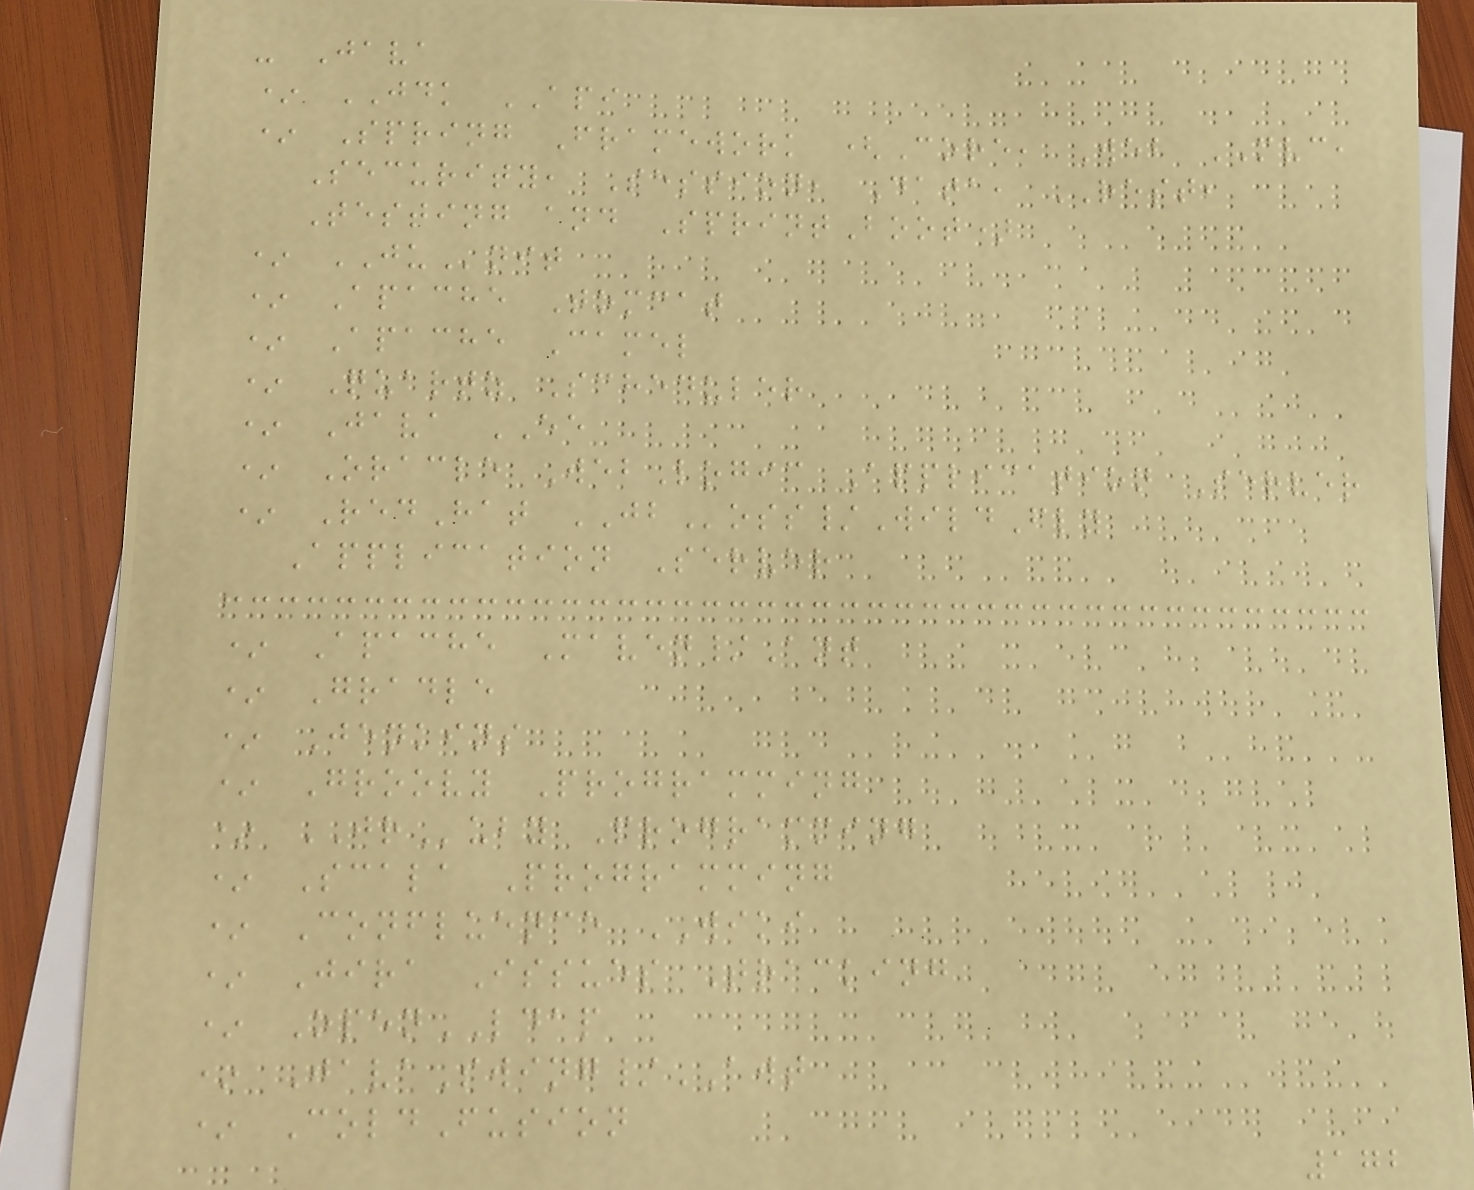- Java
* JDK API
* Spring Framework (Core, Web MVC,
Security, Session, Data, REST,
Testing and SprintBoot)
* JUnit
* Apache Tomcat
* Apache Camel
* Quartz Scheduler
* Java EE
* Oracle WebLogic Application Server
* RedHat JBoss/WildFly
Application Server
* Apache Maven/Ant
* Gradle
* Jenkins
* Groovy Programming
* JRuby Programming
* Scala Programming
* Confluence WIKI
* Jira Issues Tracking
* OpenLDAP
* JavaSwing/AWT
* ColdFusion
172
